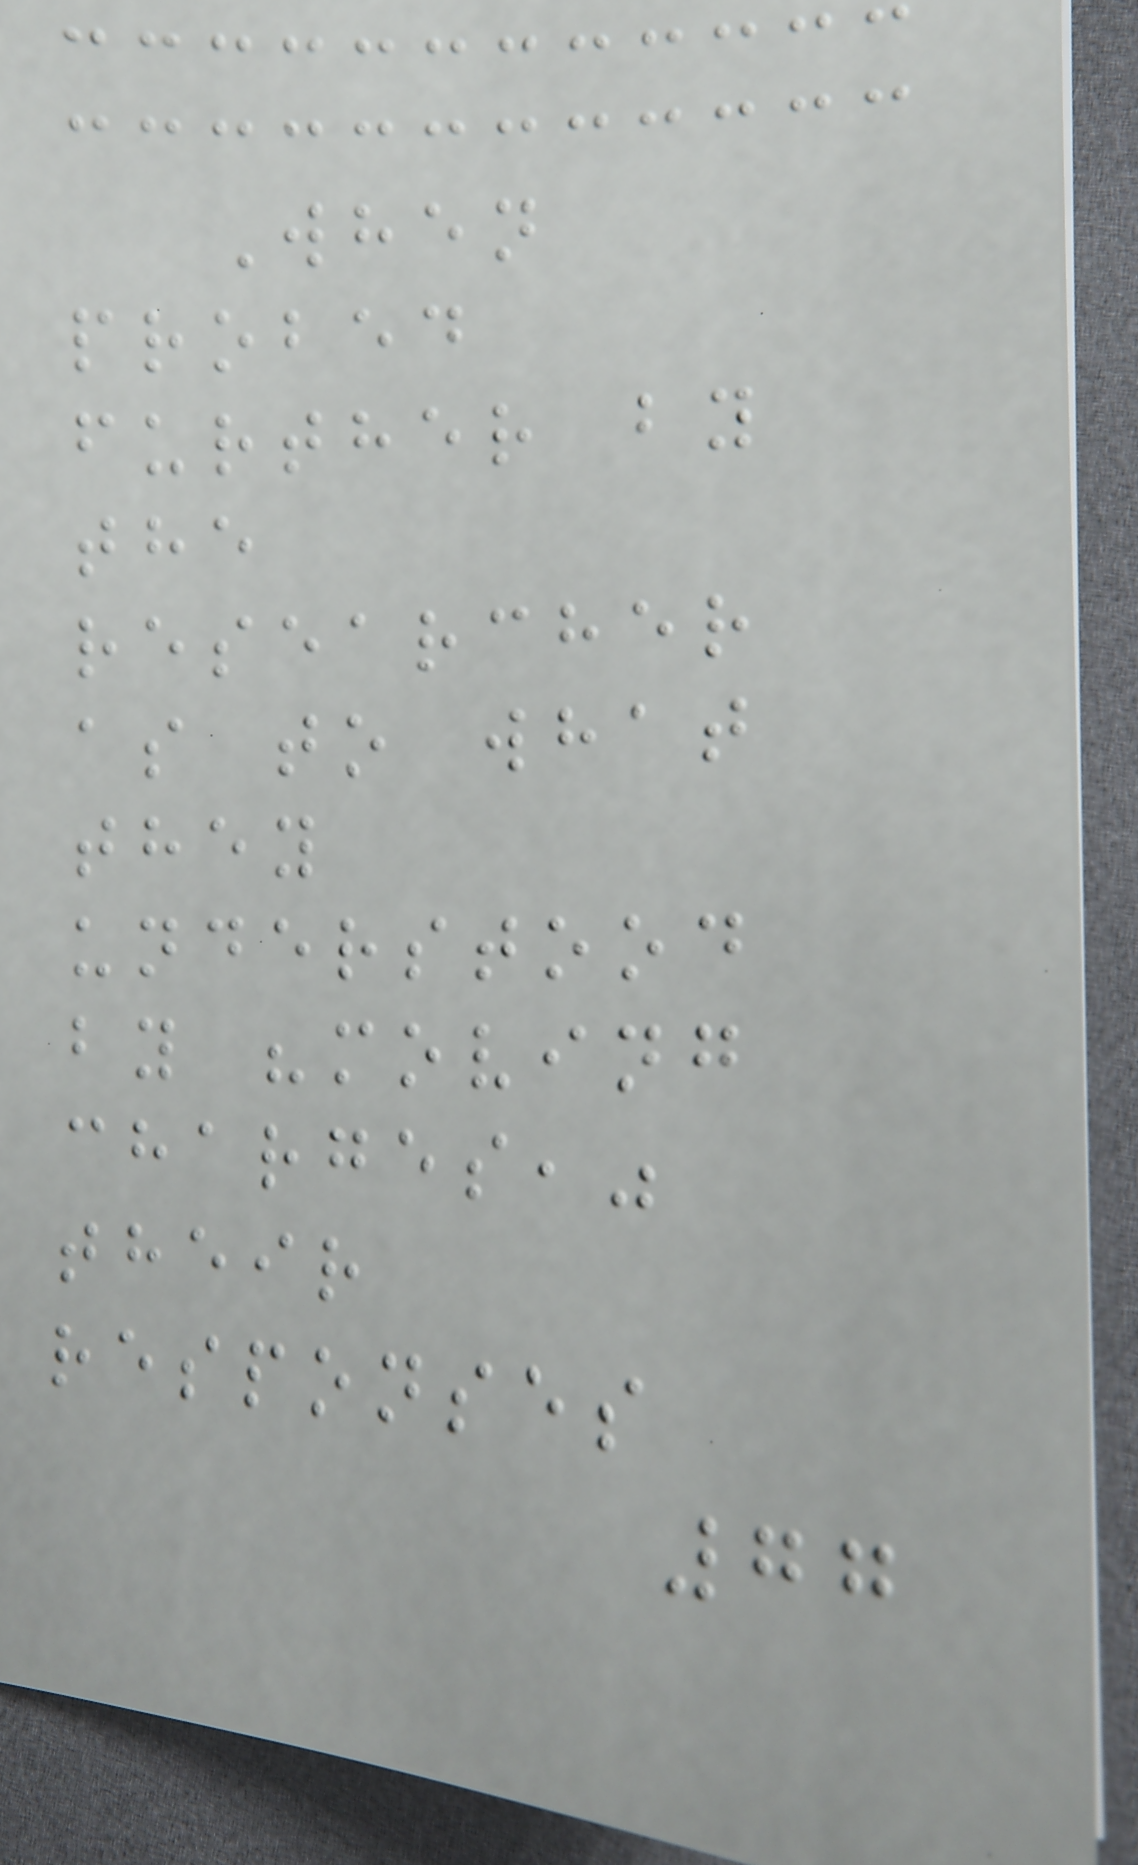When
probed
further by
the
researcher
as to what
they
understood
by "moving
charges,"
their
responses
77
